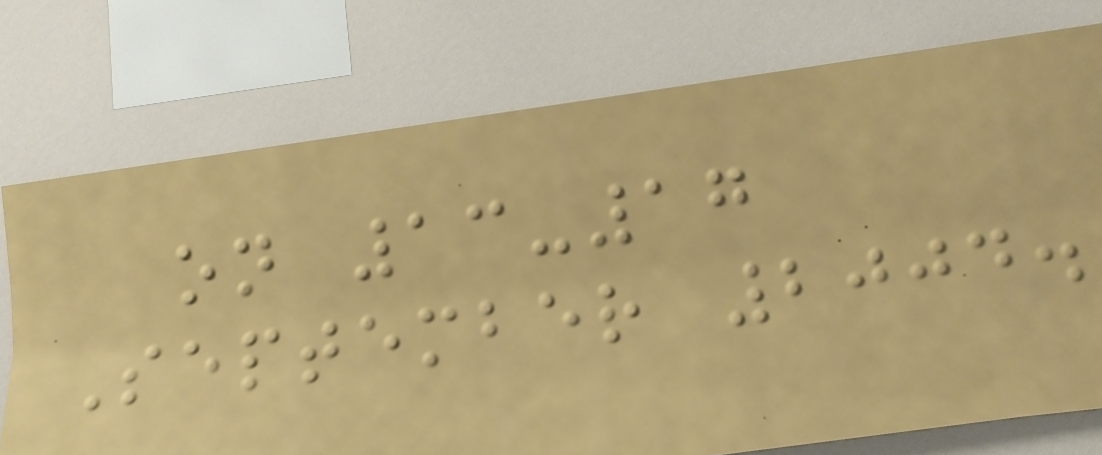on 13-17
September 2004.
